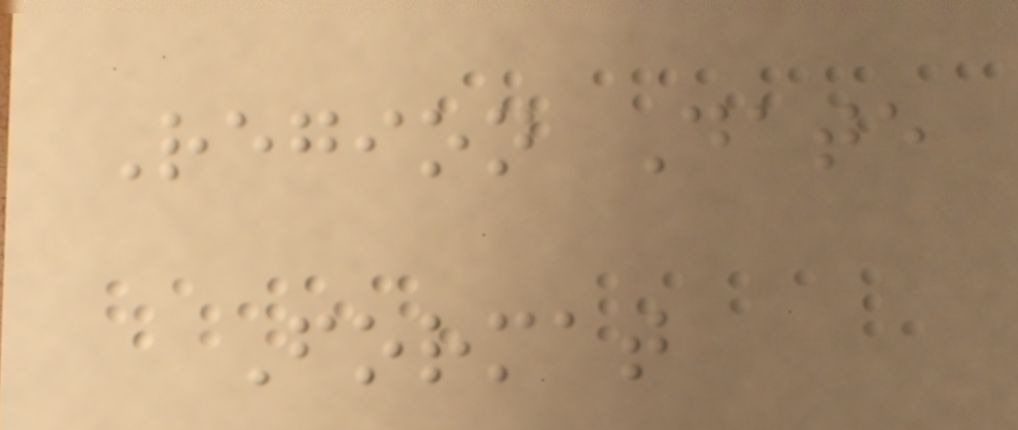Region Date
Format
